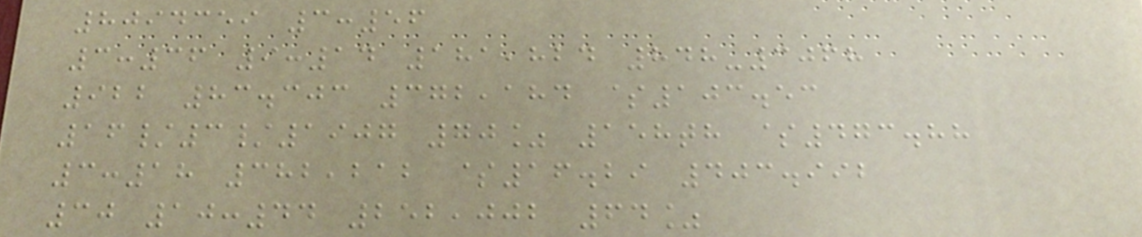8094359 3:56
3:36 9:14 181,824 848-3068
922 83.303 372,184 $103.53
16/3/1907 70% 158th $473.88
3:18 382,212 $16.29 403.992
30 10:44 252,002 64%
